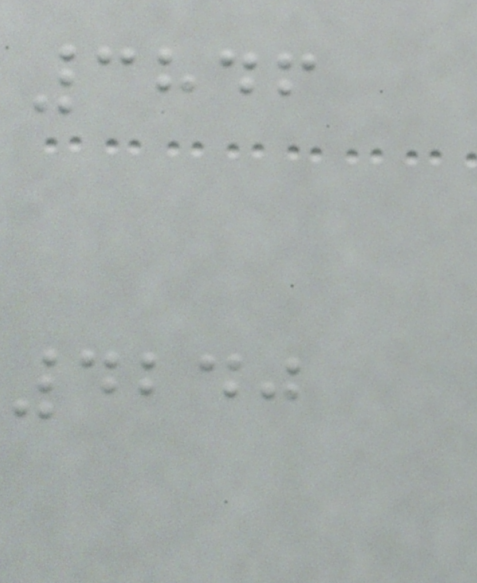3846
4240
